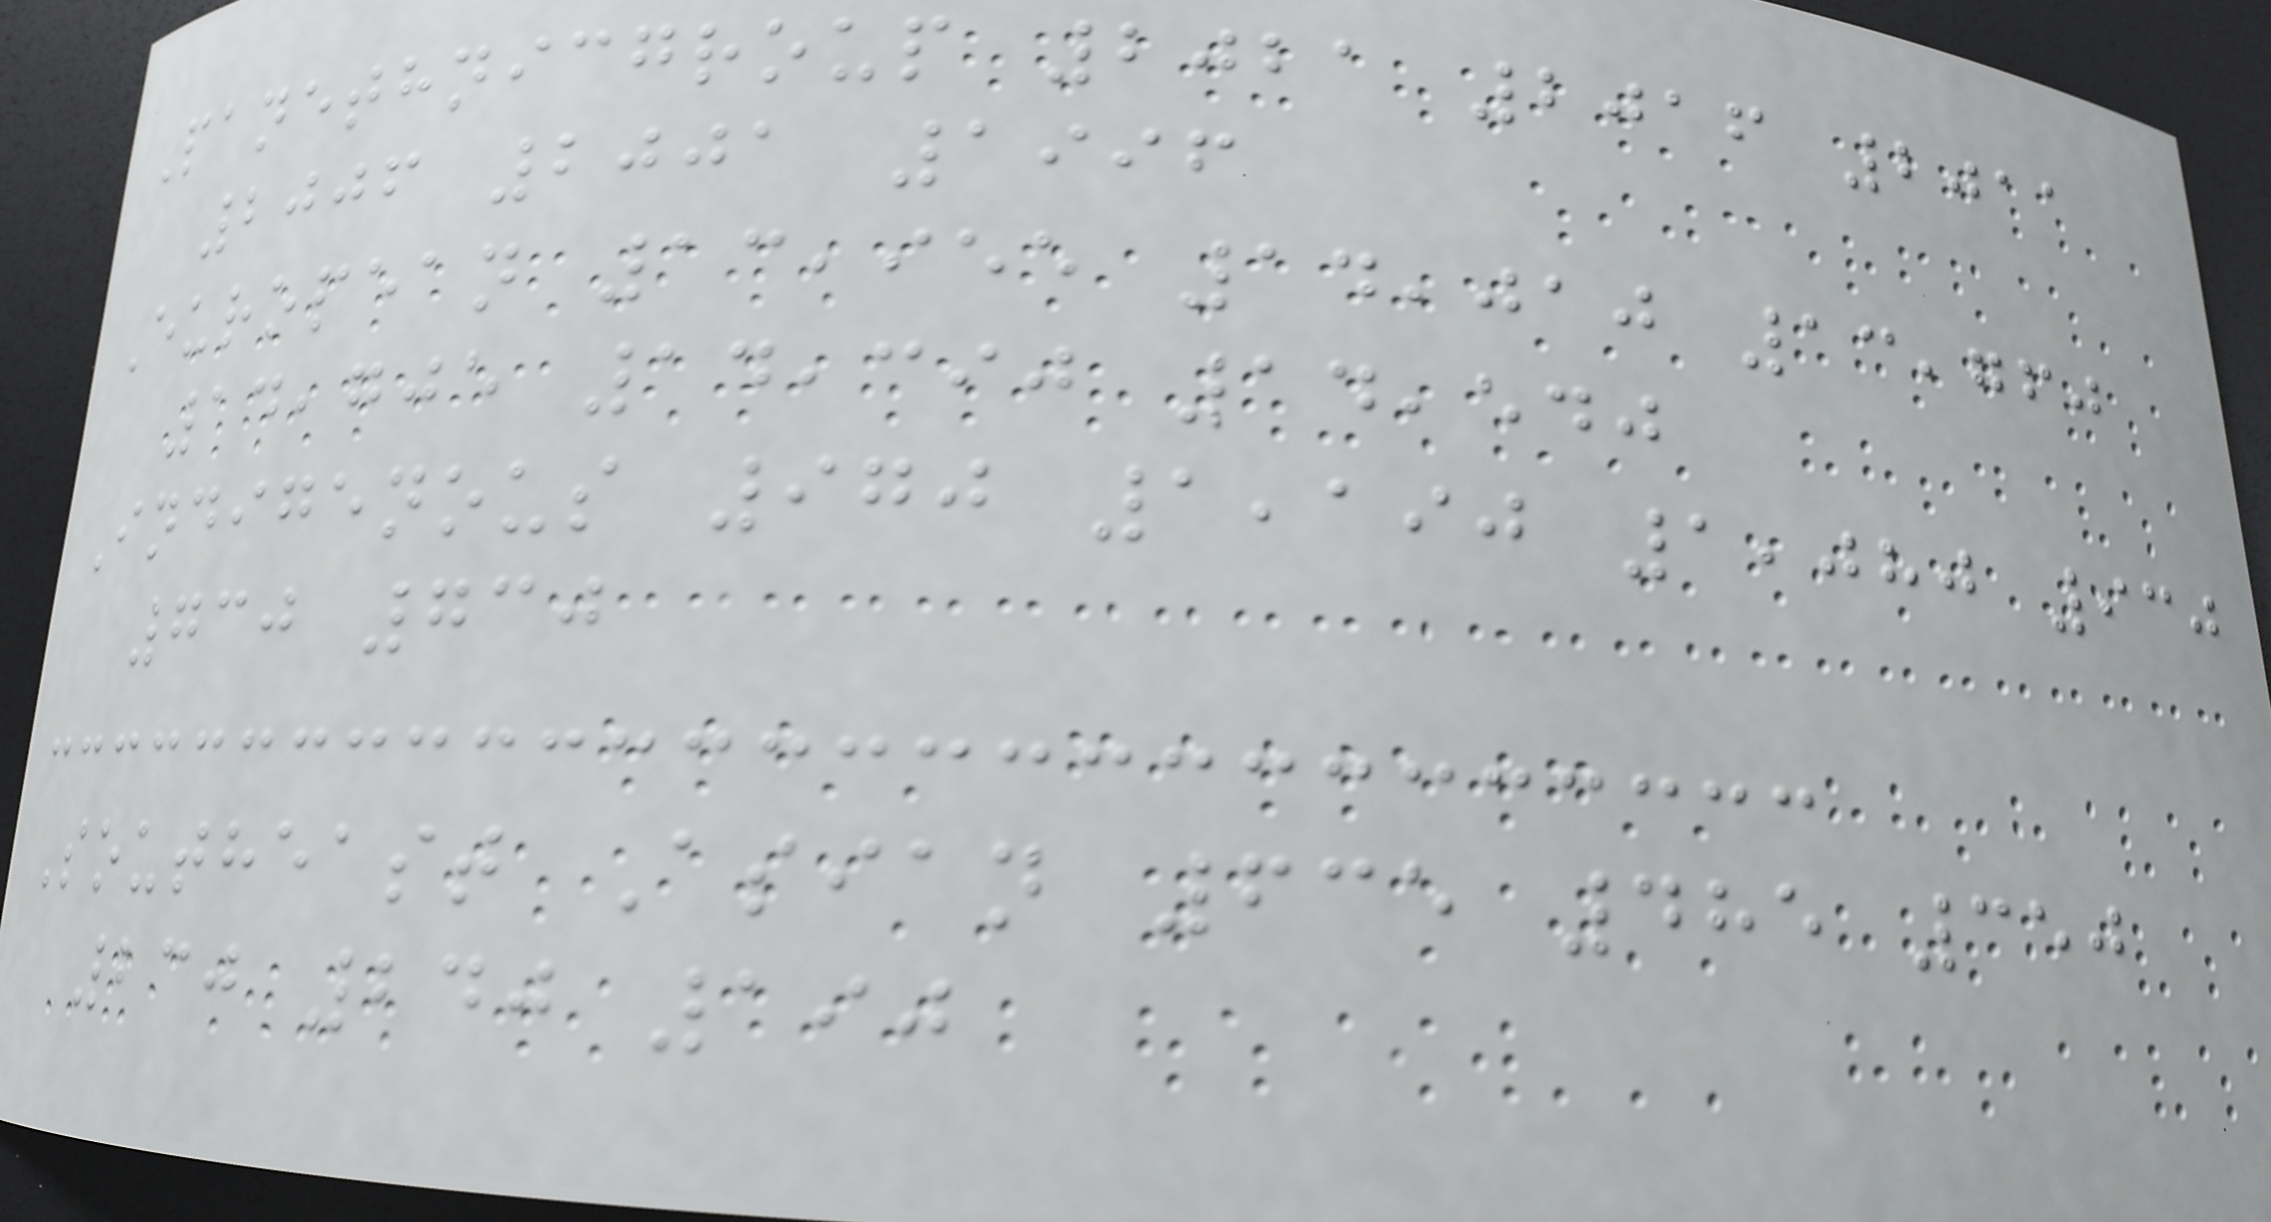Panethnicgroup 2021 2016 2011
2006 2001 1996
European 13,955 14,010 13,760
14,705 14,390 14,540
Indigenous 970 1,190 1,080 930
730 730
Southeast Asian 635 485 350
230 240 190
